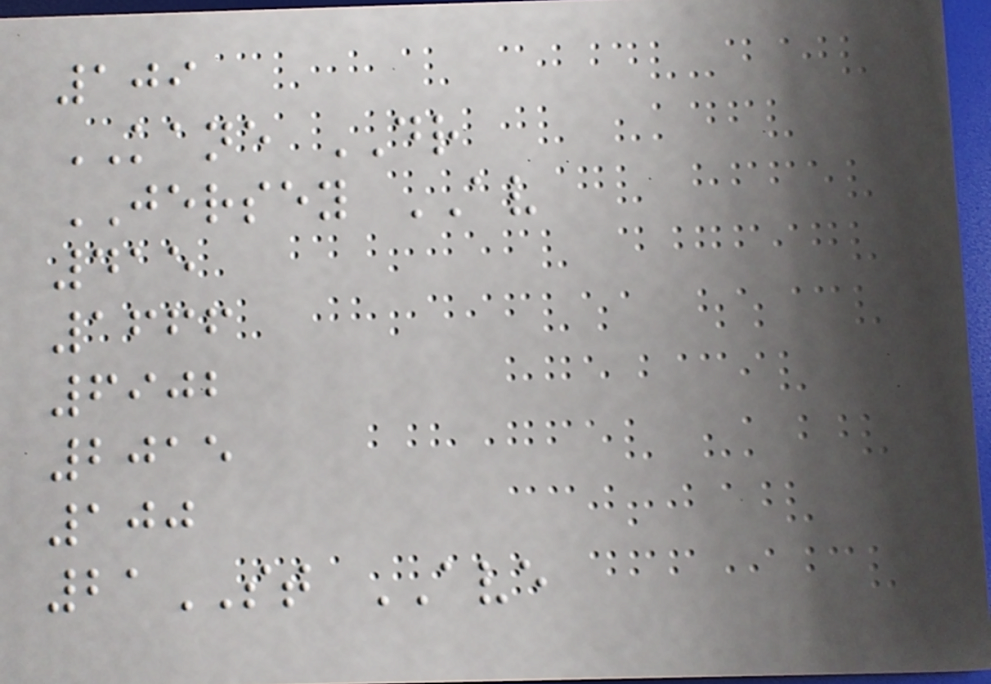109
KANE DR
JERSEY AV
415
1666
6902
2015
100
21ST AVE
